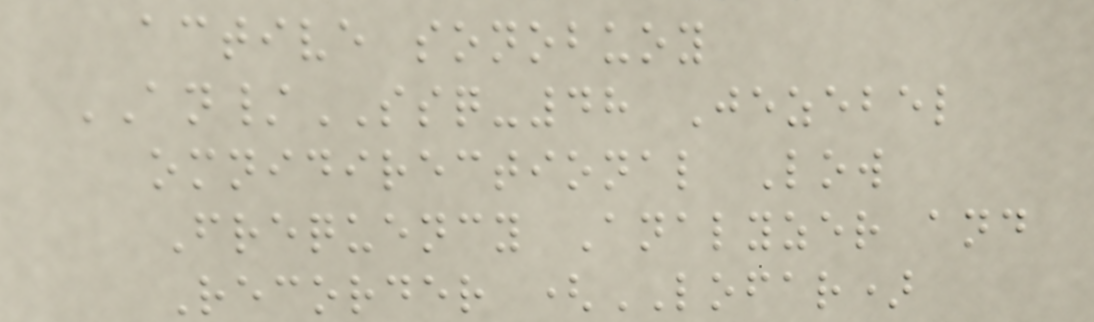active sonobuoy
AN/SSQ-48 Jezebel
omnidirectional Low
Frequency Analyzer and
Recorder (LOFAR)
